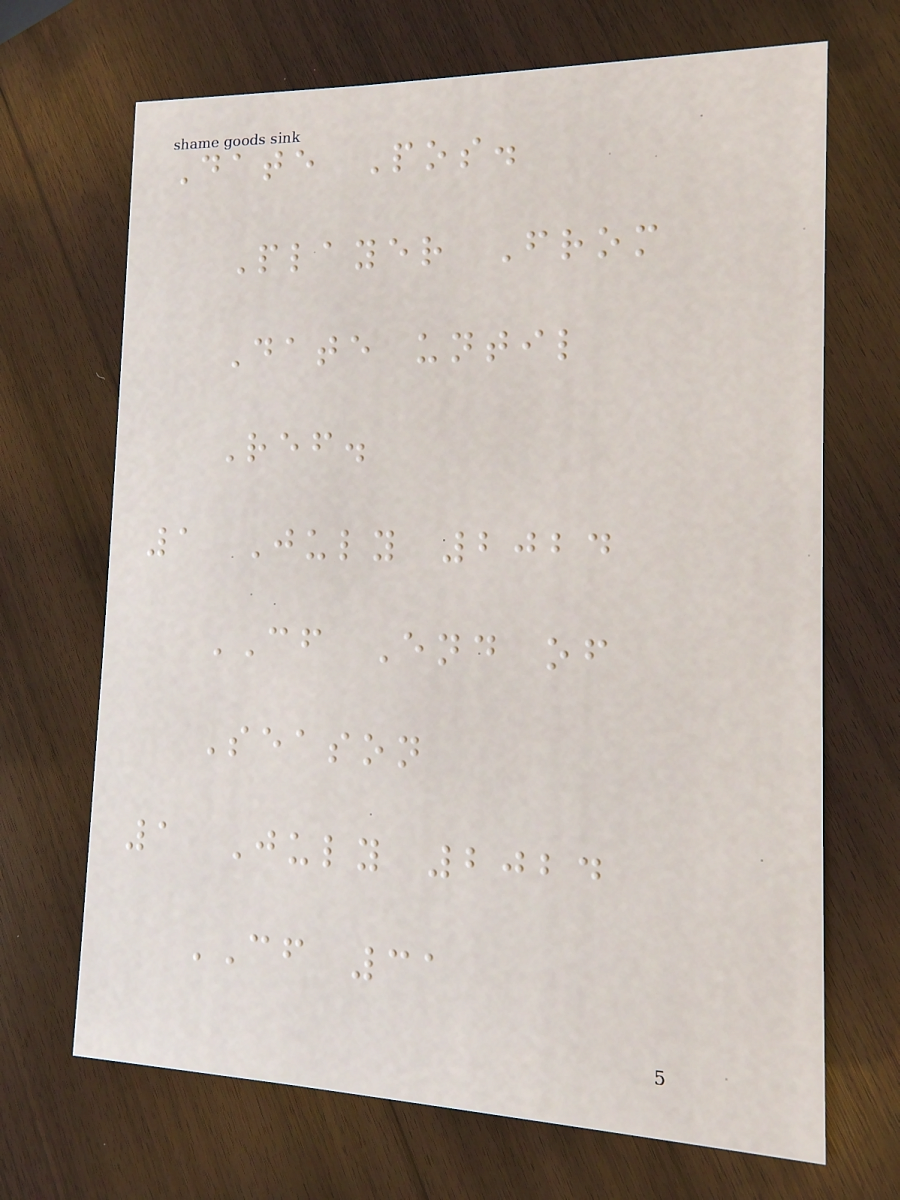Date Pos.
Player From
Date until
Ref.
1 July 2024
CF End of
Season
1 July 2024
CF 31
